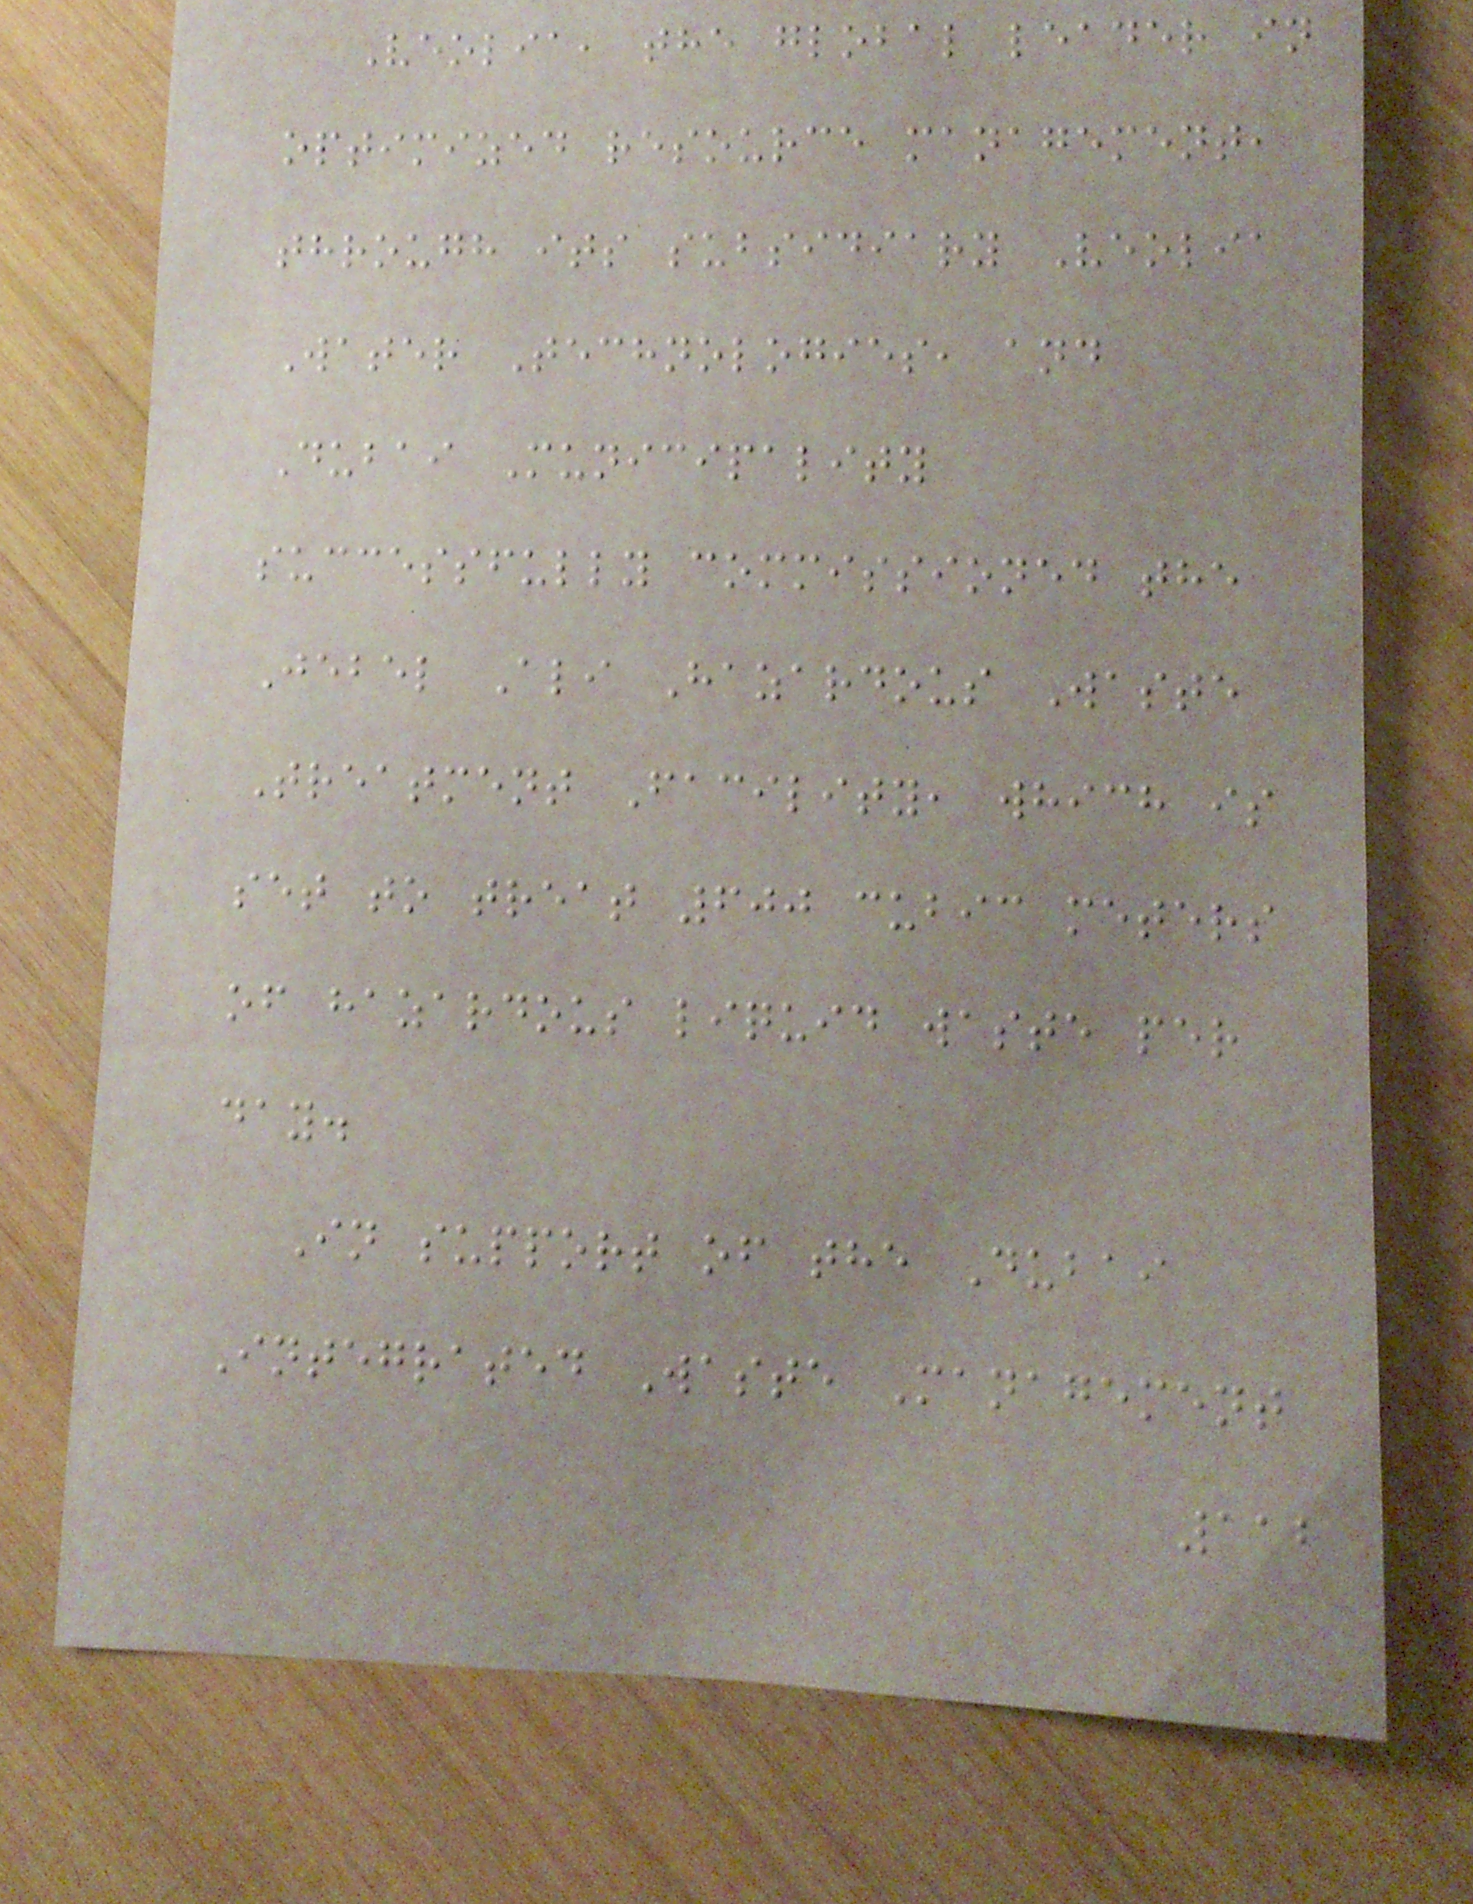Veolia, the global leader in
optimized resource management,
through its subsidiary Veolia
Water Technologies, and
Dubai Municipality
successfully commissioned the
Jebel Ali Hazardous Waste
Treatment Facility, which is
set to treat 600 cubic meters
of hazardous liquid waste per
day.
In support of the Dubai
Integrated Waste Management
112
